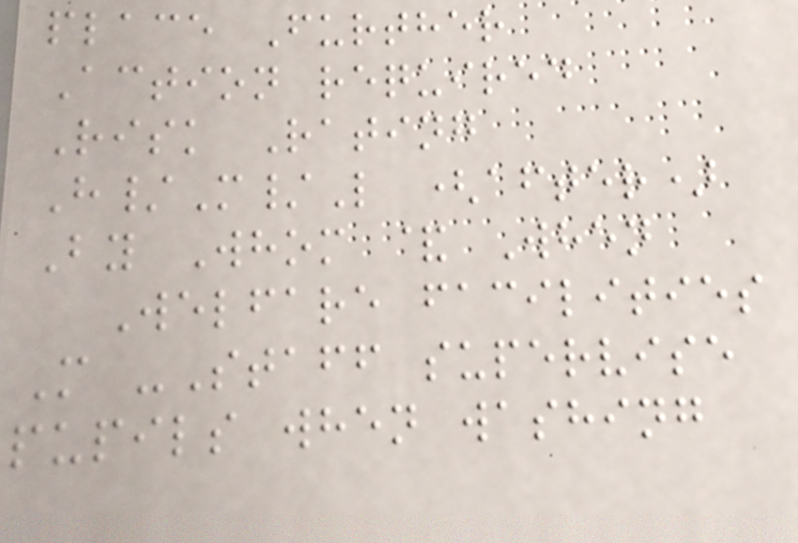place Further
Action required
Risk Rating
H/M/L (after)
By Whom & When
Welfare facilities
M -Staff supervise
pupils when washing
